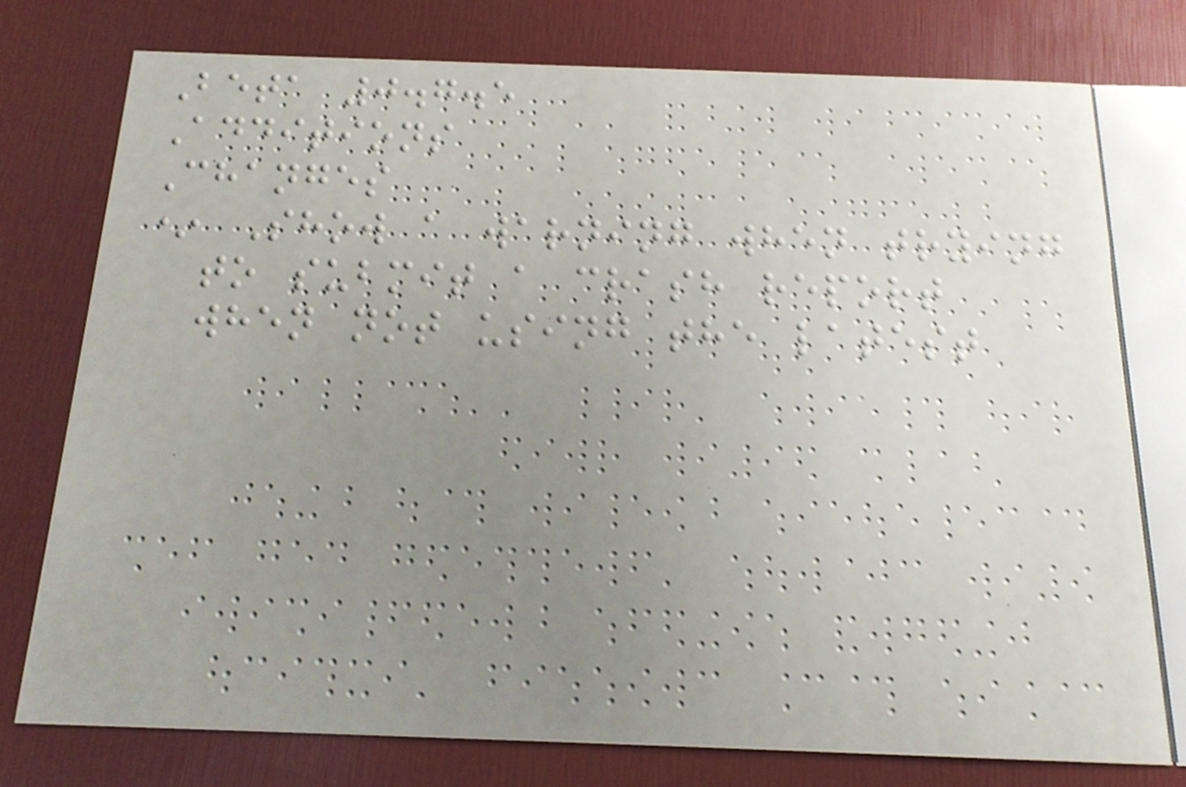Beta 0.7.5
Additions
Changes
* Show a warning when trying
to submit a crash report
when not using the latest
